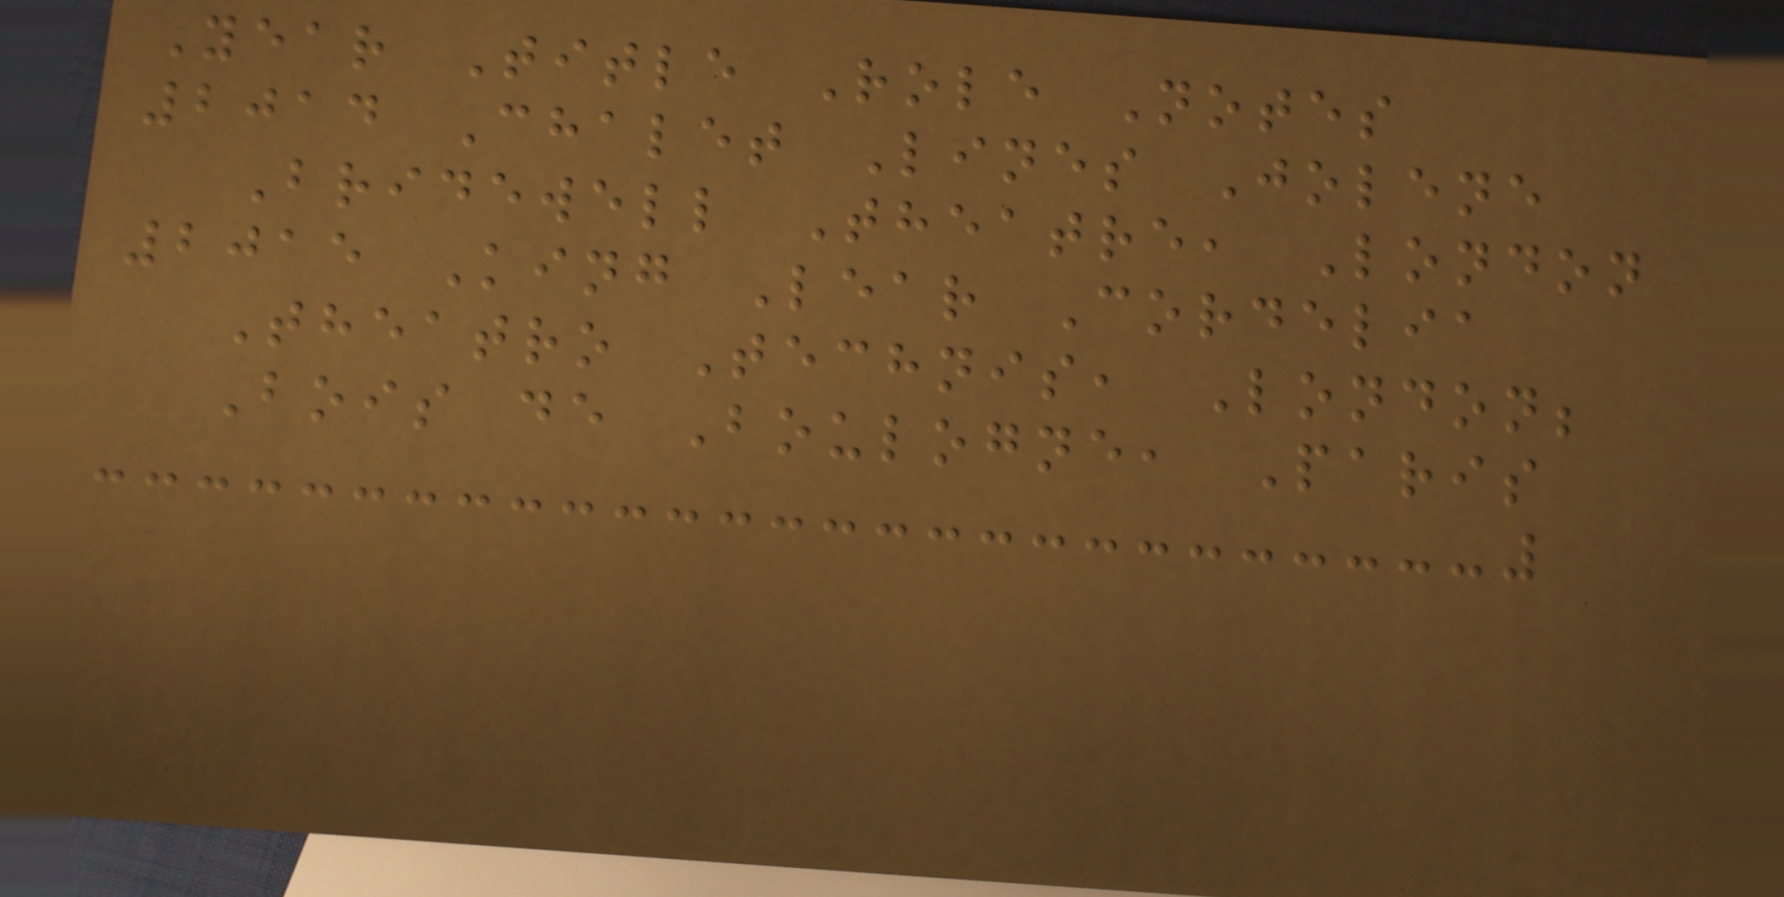Year Title Role Notes
2014 Chalet Lines Jolene
Bridewell Theatre, London
2015 King Lear Cordelia
Theatro Technis, London;
Bois de Boulogne, Paris
